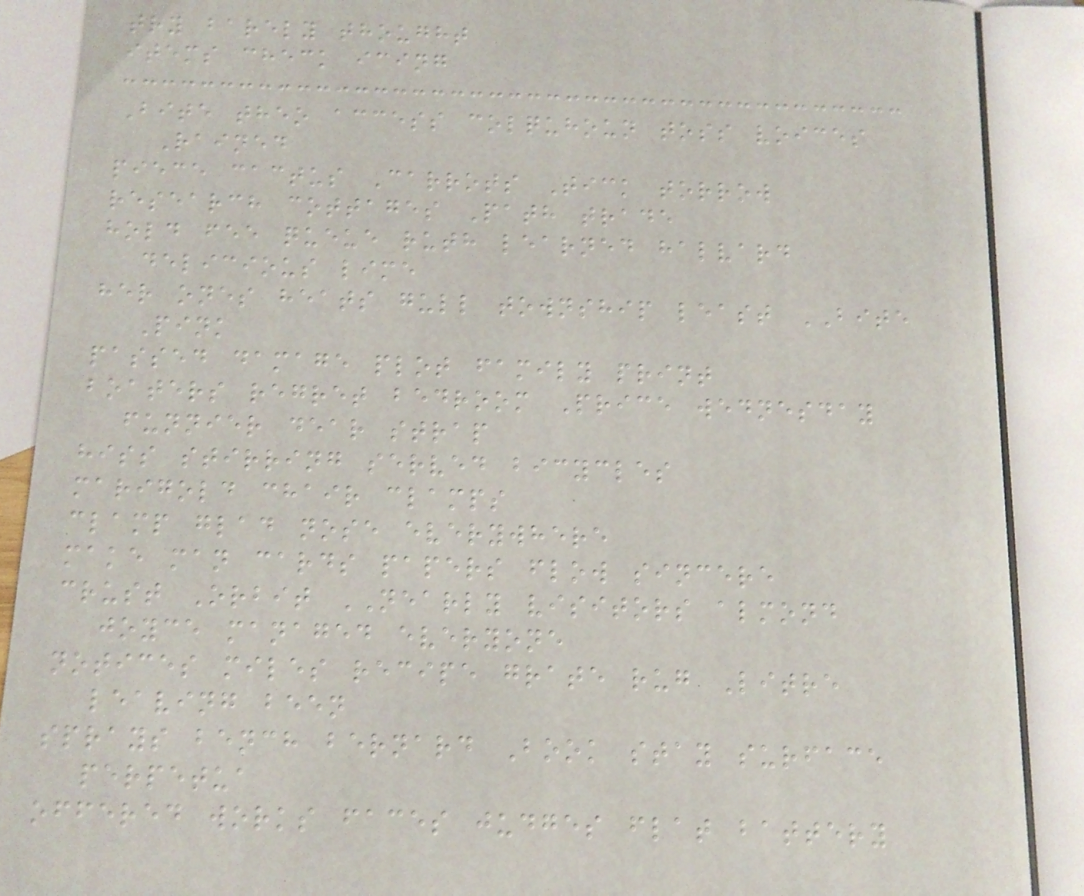try barely thought
items check icing
Bite theo access colquhoun toss voices
Rained
piece cactus Carrots Tick torrow
research cottages Path trade
hold fee queue ruth learned halvard
delicious lime
her ones heats gull township least BITE
Pink
passed damage plot family print
boaters regret bedroom Price wednesday
funnier dear strap
hiss stirring served bicycles
marigold chair clamps
clamp glad nose everywhere
make man cards papers flow sincere
crust Orbit NEARLY visitors almond
joyce managed everyone
notices miles recipe grate rug Litre
leaving been
sprays bench bernard Book stay surface
perpetua
offered works faces judges flat battery
